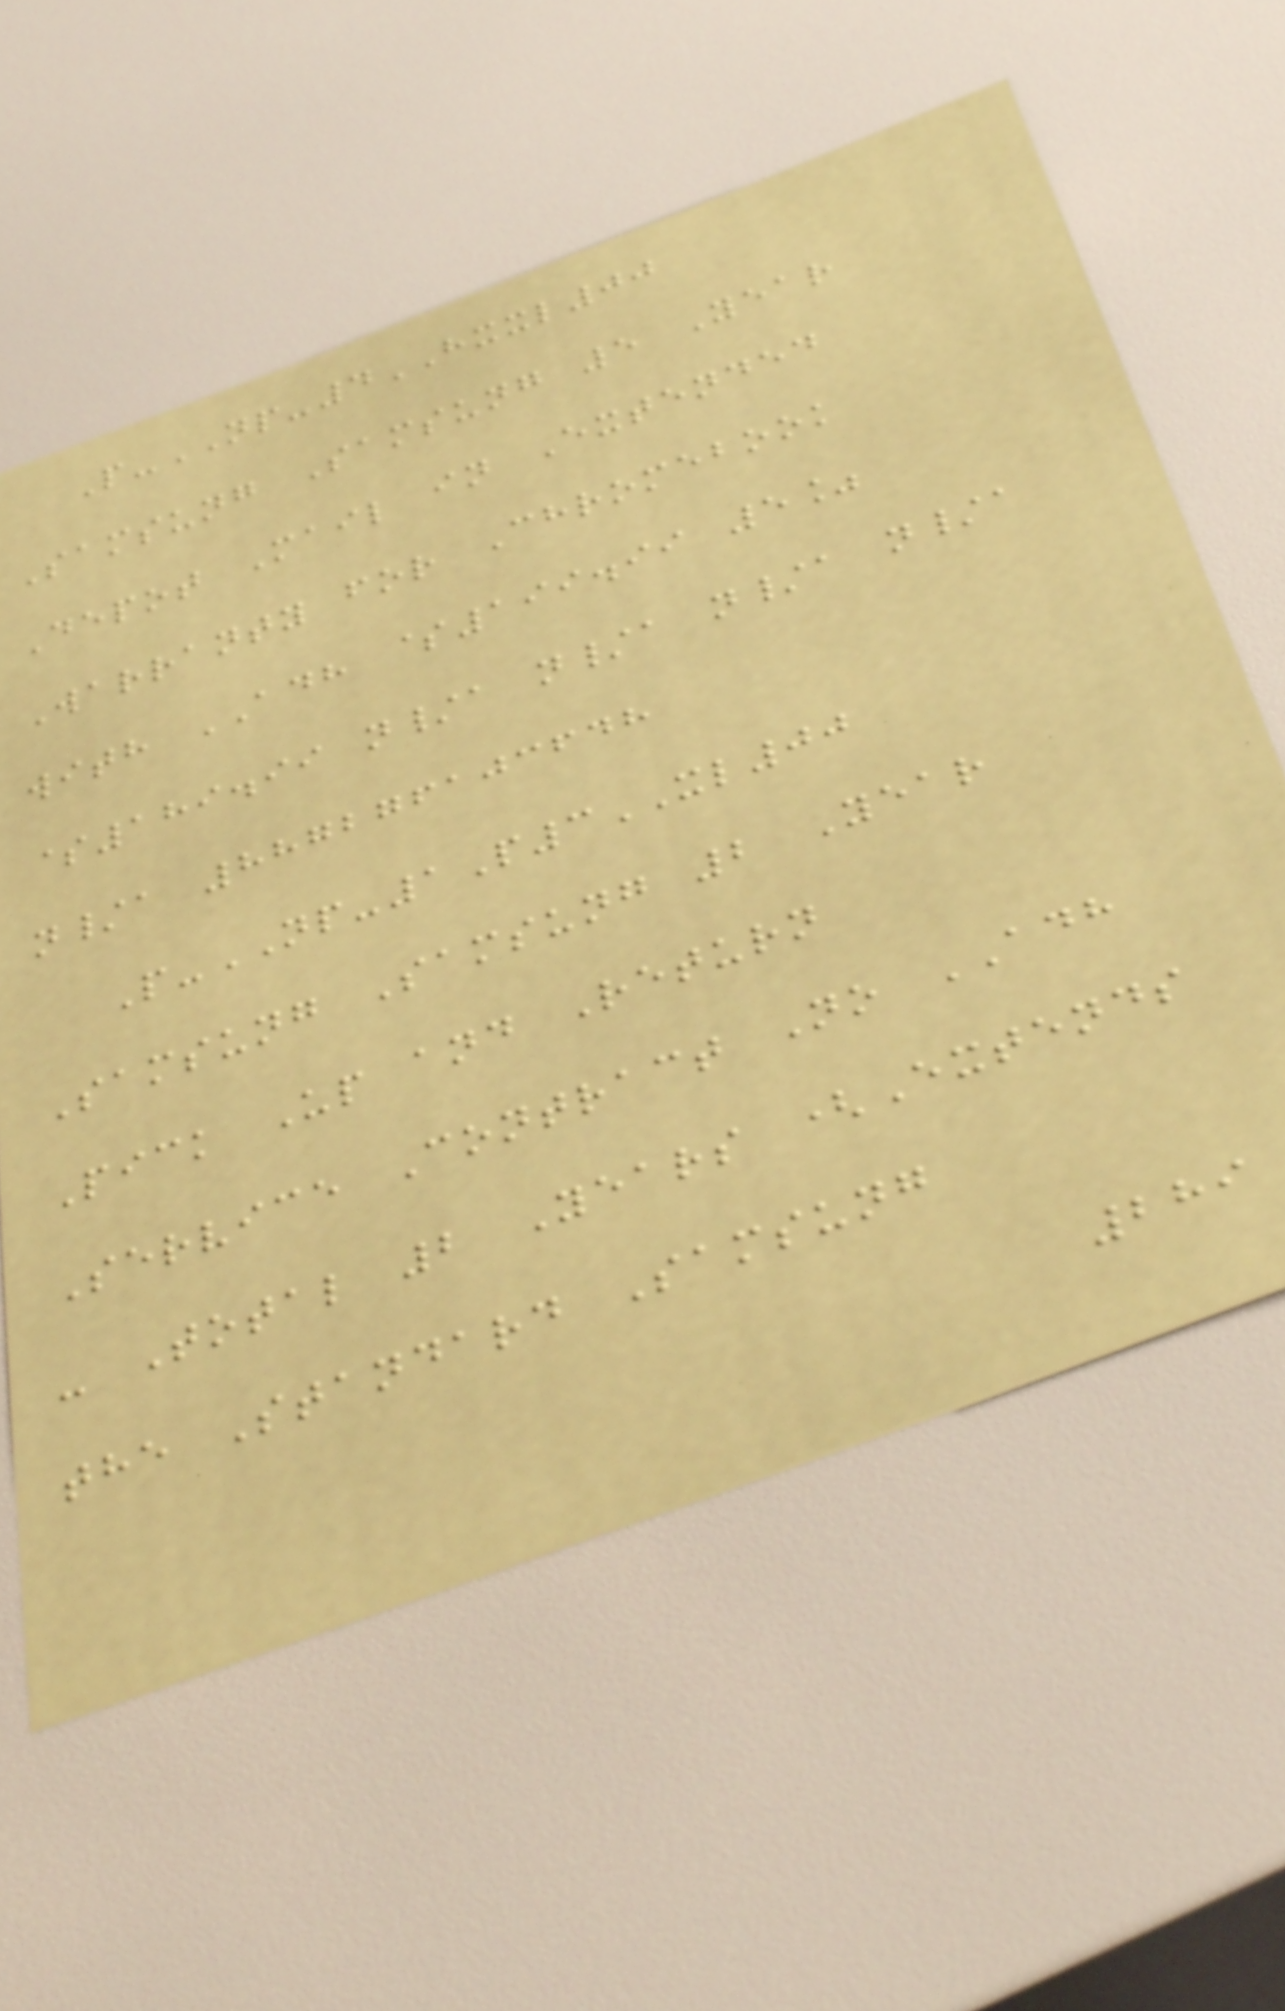P-NP-4HXXL00
Samsung Samsung 5 Year
Depot Mail in Extended
Warranty for Chromebook
with ADH $199.99 5%
$189.99 n/a n/a n/a n/a
n/a 887276103648
P-NP-1P3XL00
Samsung Samsung 2 Year
Pick Up and Return
Service Contract No ADH
- Total 2 Years (Extends
the Standard Samsung
289
